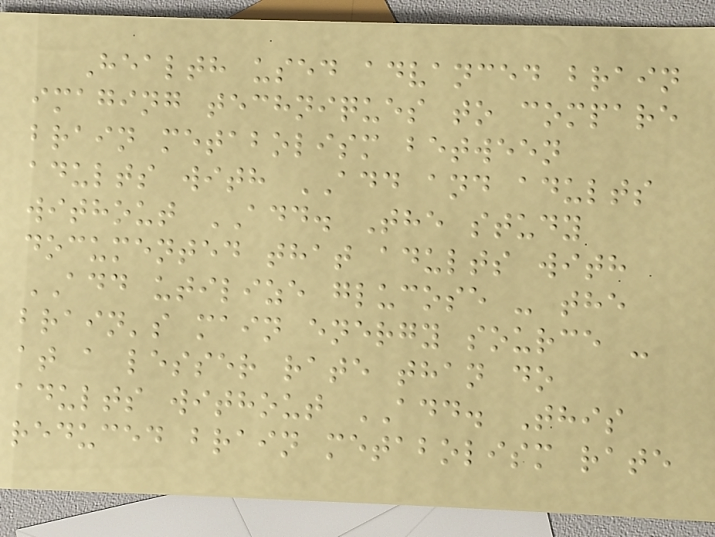Health used advanced brain
imaging techniques to compare
brain metabolism between
adults with ADD and adults
without ADD. The study
documented that adults with
ADD utilize glucose - the
brain's main energy source -
at a lesser rate than do
adults without ADD. This
reduced brain metabolism rate
